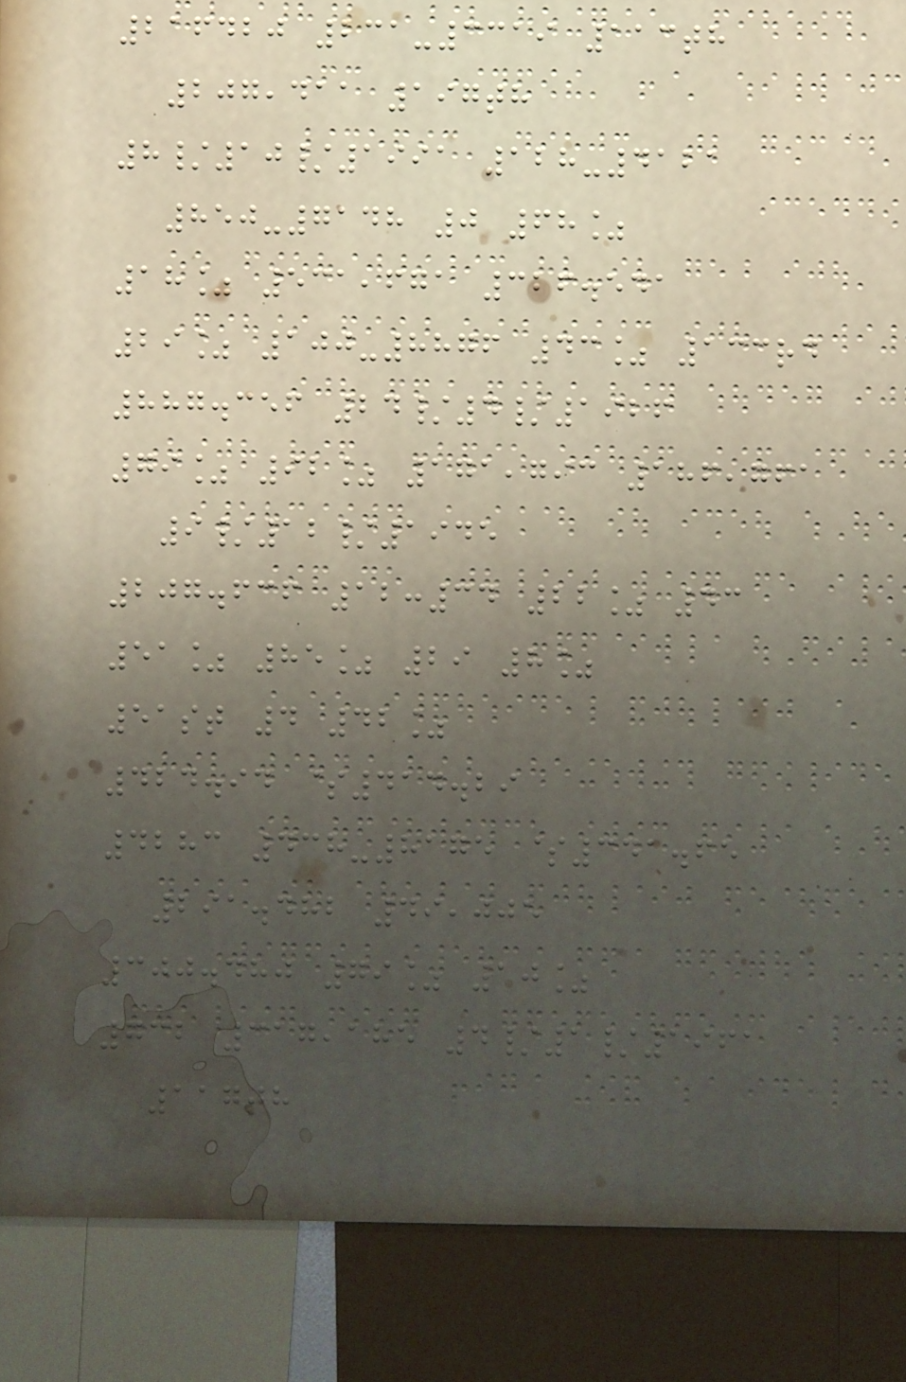216420 231-3319 113th
207,411 197th
8/10/1991 128-4121
850-7148 0 68%
18% 531,671 326.541
29% 100-8876 43% 133rd
887.356 24/4/1926
79% 92% 171,793 186,761
9/12/1945
207.636 12:34 22% 43
51% 85% 29 8%
51st 4 42%
424.94 $414.29
4283 438-8175 $341.65
291.482 49,005
300.480 79% 10%
732 317,185 4/1/1961
117th
